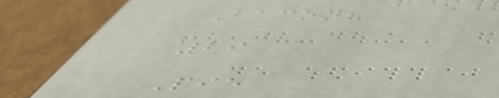Bacon?
29
Pie
